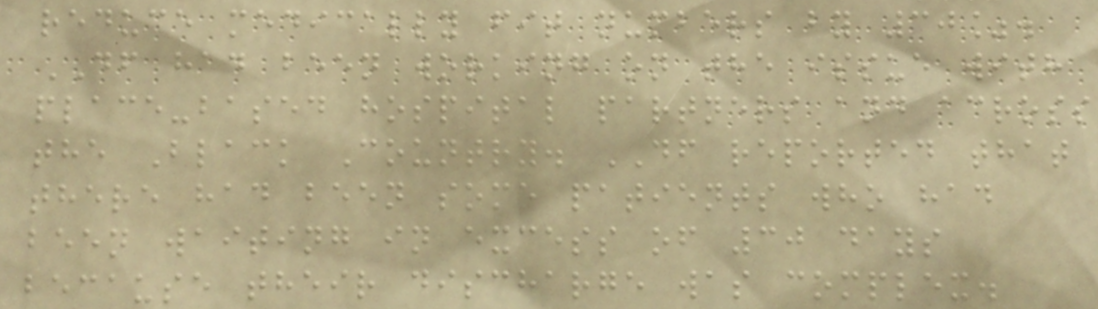reduce medically fit numbers by 30%.
DF had been working on the issue with
place-based hospital partners and across
the Black Country. DF reported that
there had been some patients who had
been waiting in excess of 30 days
because their discharge was complex.
